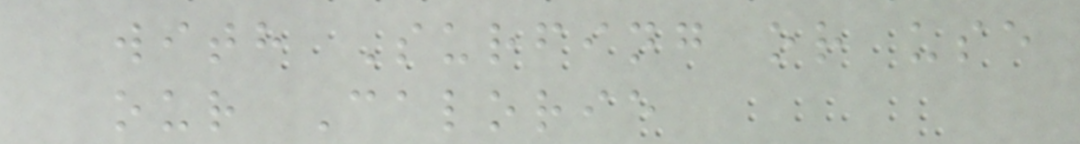with Surfing or use
our Calorie
